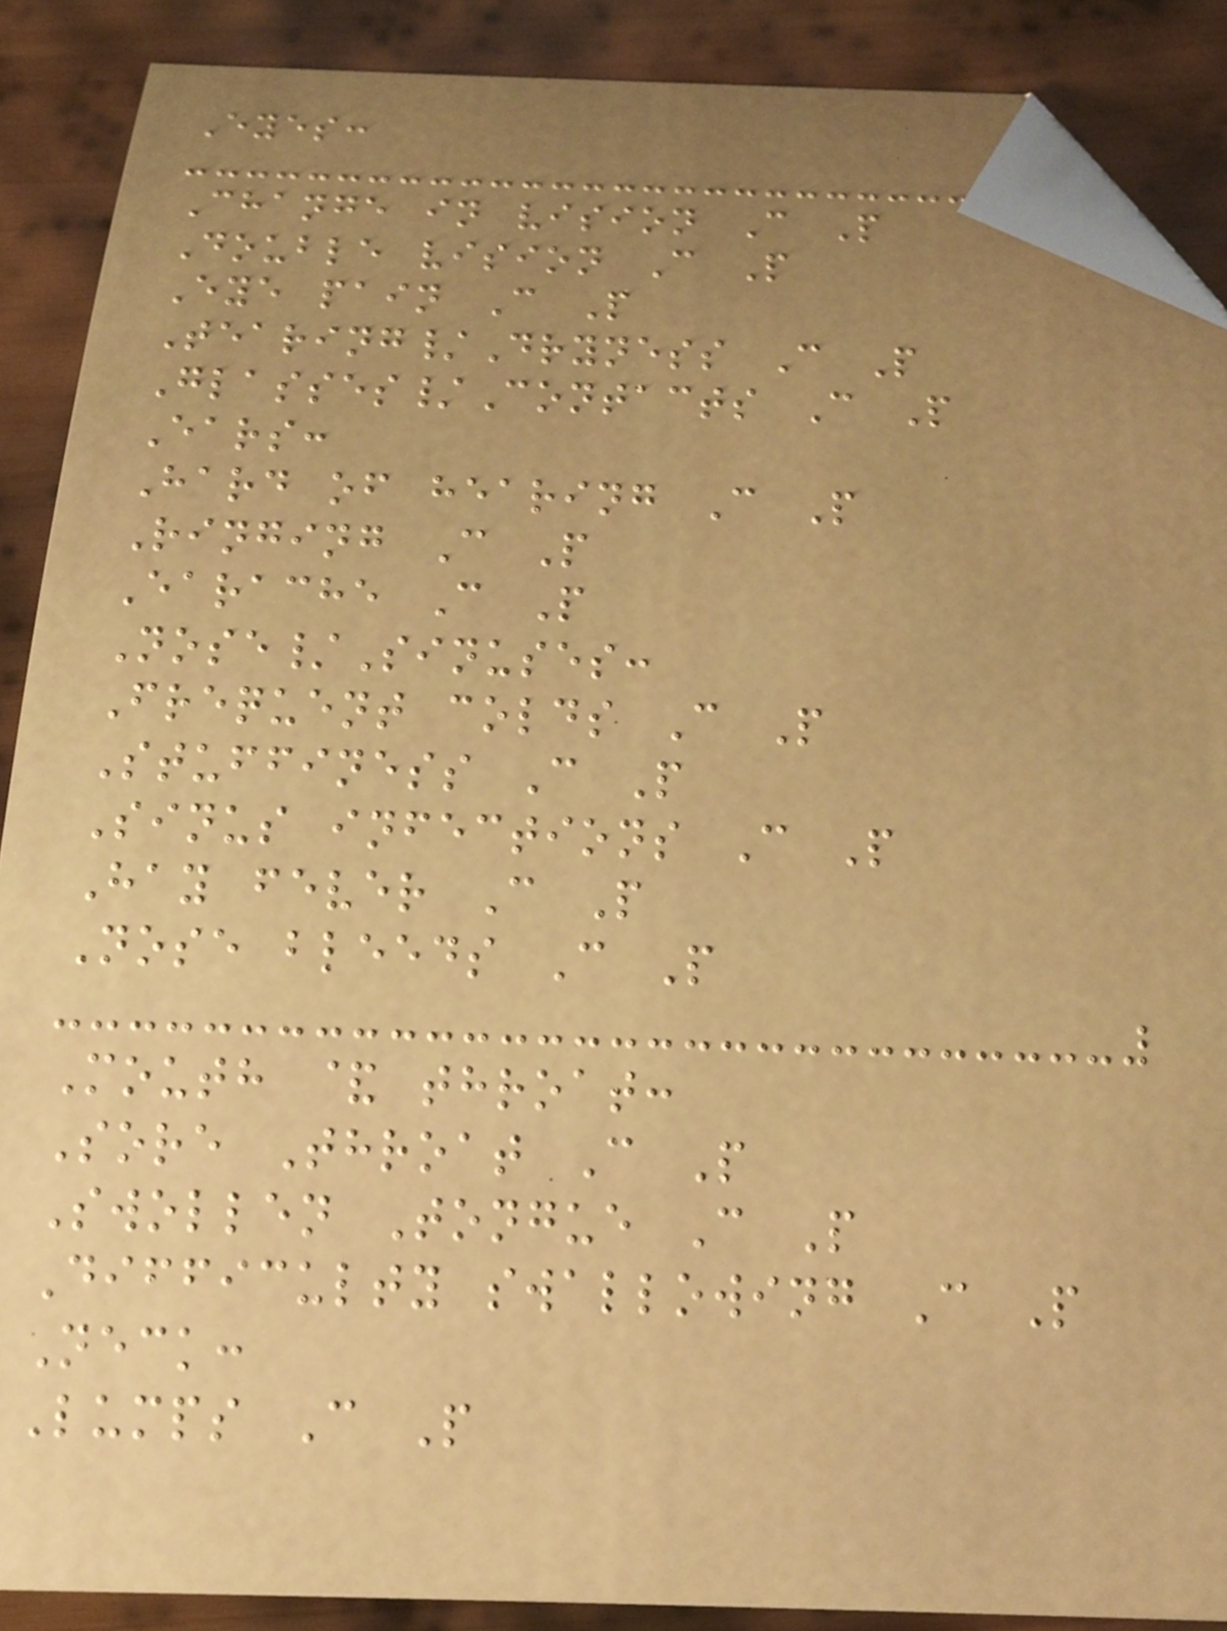Eyes:
Change in vision C P
Double vision C P
Eye pain C P
Tearing/Dryness C P
Glasses/Contacts C P
Ears:
Hard of hearing C P
Ringing C P
Earache C P
Nose/Sinuses:
Frequent colds C P
Stuffiness C P
Sinus infections C P
Hay fever C P
Nose bleeds C P
Mouth & throat:
Sore Throat C P
Swollen Tongue C P
Difficulty swallowing C P
Neck:
Lumps C P
